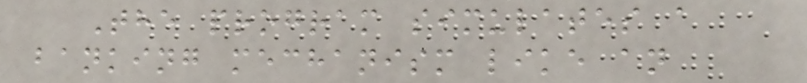The program simulates a
banking mechanism like an
